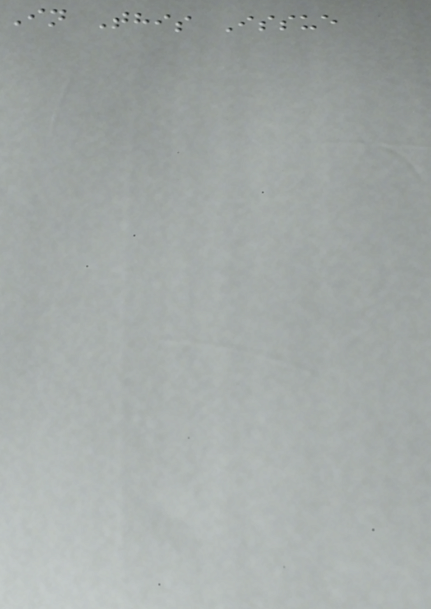In This Issue
